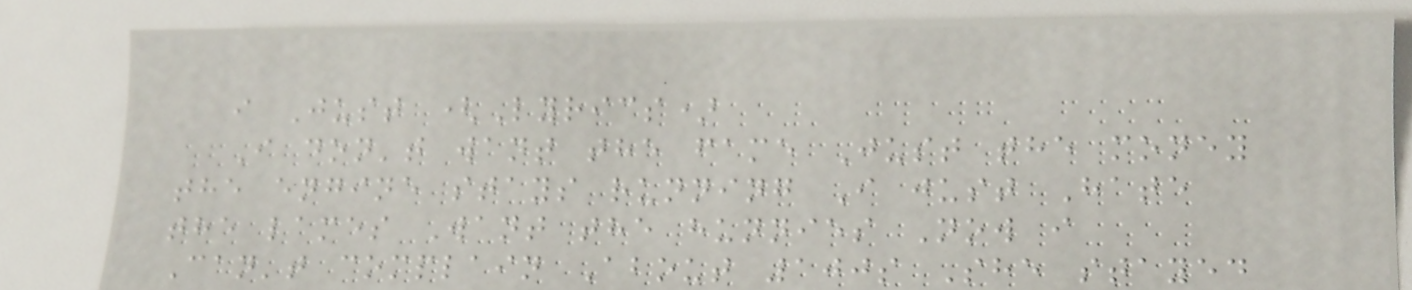i Just (Lyrics)
I don't want the fame Just the money
the engine stays running I just Hate
the lames Want the hunnies Now i
Can't complain About 100s She stayed
